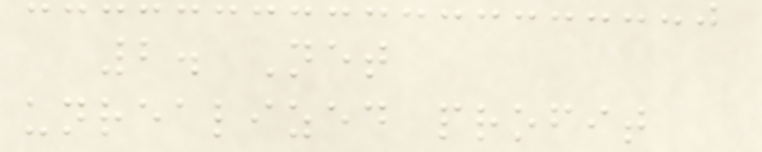2. Net
unrealized profit
